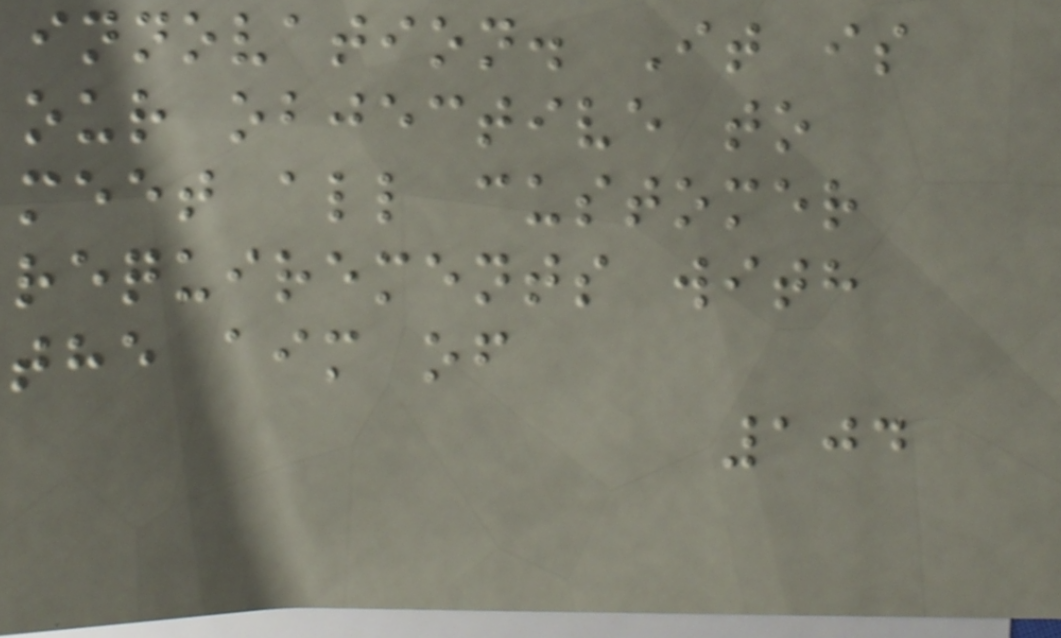innovation. It is
our objective to
meet all customer
requirements with
the aim of
104
